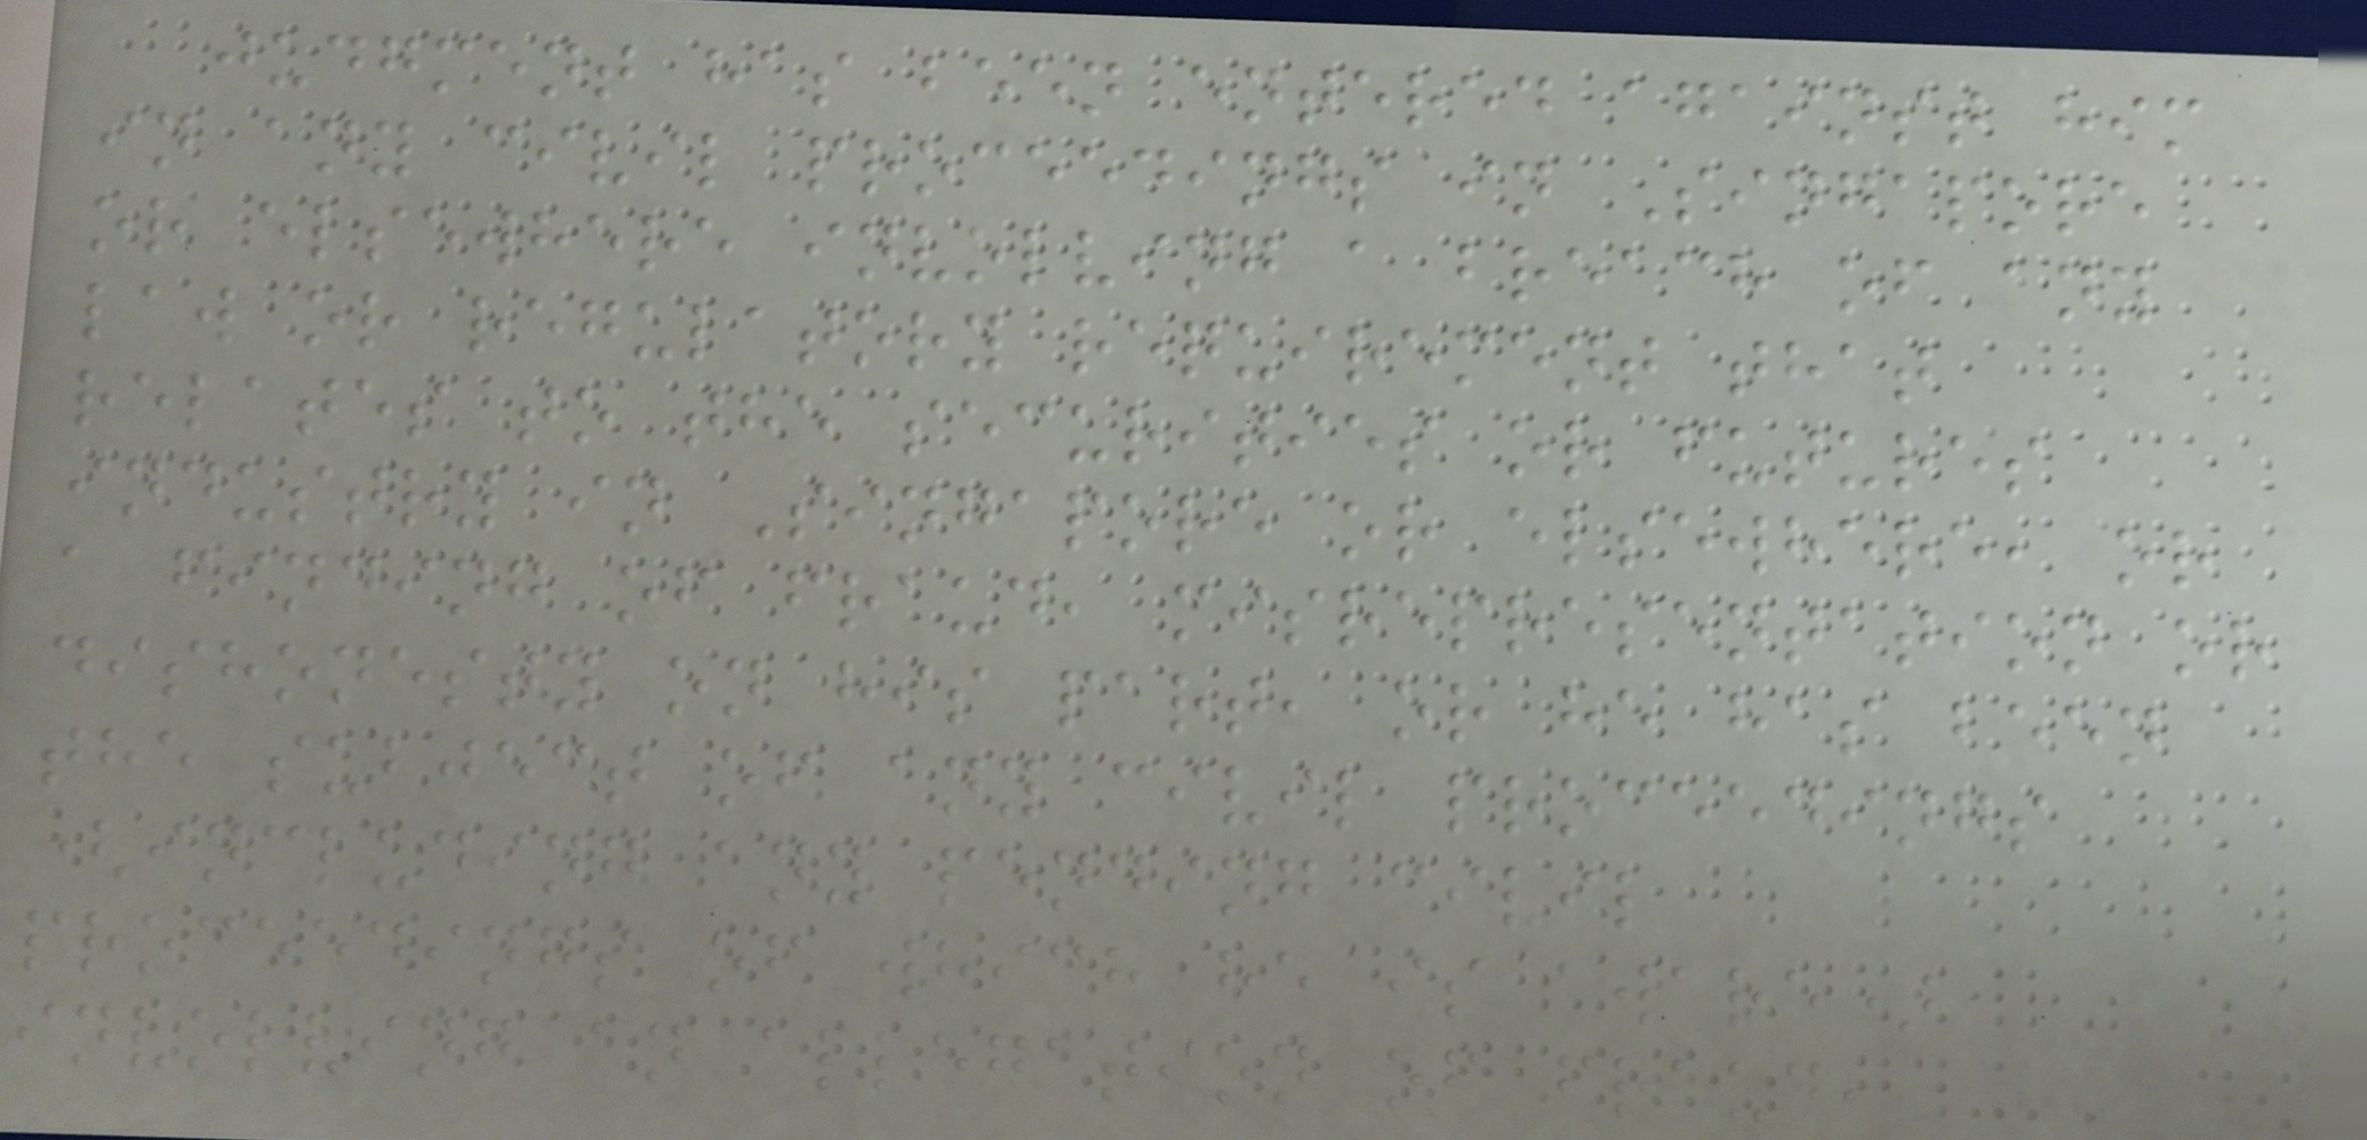judgment has been entered against him
in any civil proceedings in Singapore
or elsewhere involving a breach of any
law or regulatory requirement that
relates to the securities or futures
industry in Singapore or elsewhere, or
a finding of fraud, misrepresentation or
dishonesty on his part, or he has been
the subject of any civil proceedings
(including any pending civil
proceedings of which he is aware)
involving an allegation of fraud,
